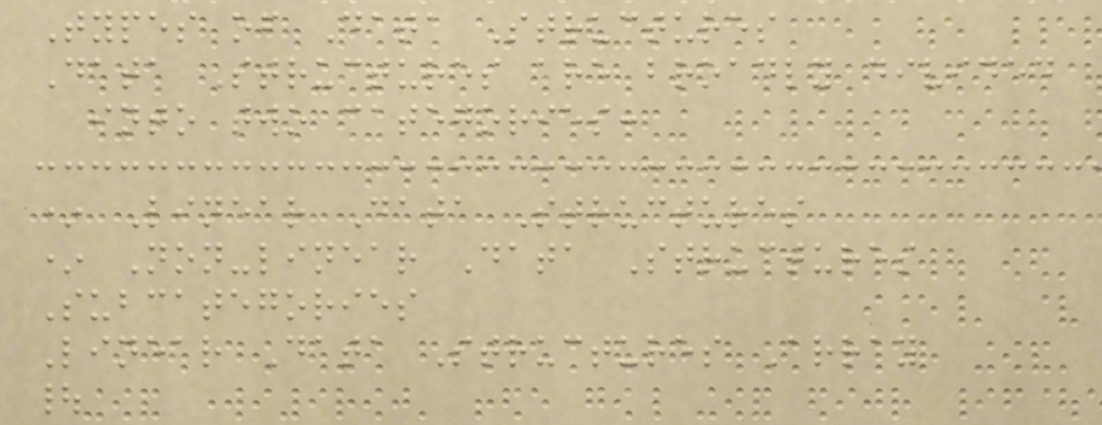Types of Data Structures
Data Structures are broadly divided
into two categories:
* Linear Data Structures
* Non-linear Data Structures
Subcategories
Linear Data Structures Array
|
